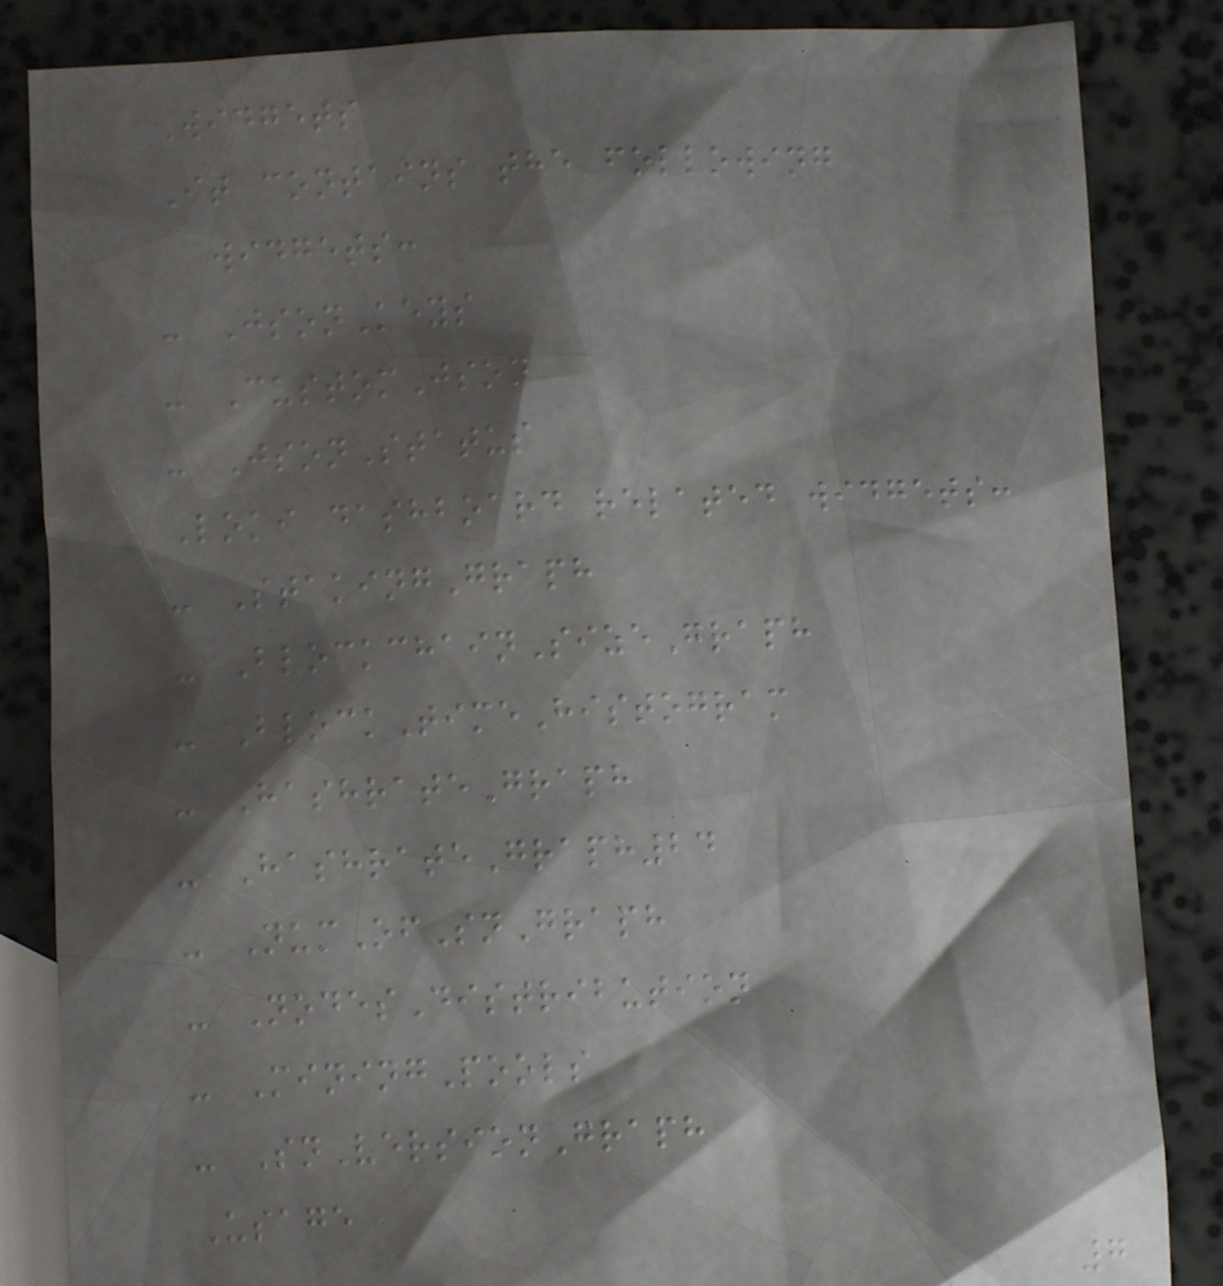Widgets
It contains the following
widgets:
- JsonKeys
- CustomJson
- JsonStatus
Loki dashboard related widgets:
- StakingGraph
- BlockchainSizeGraph
- BlockTimeHistogram
- HashrateGraph
- HashrateGraph24
- NumOfSnGraph
- NodesDistribution
- MiningPools
- SnVersionGraph
Usage
7
